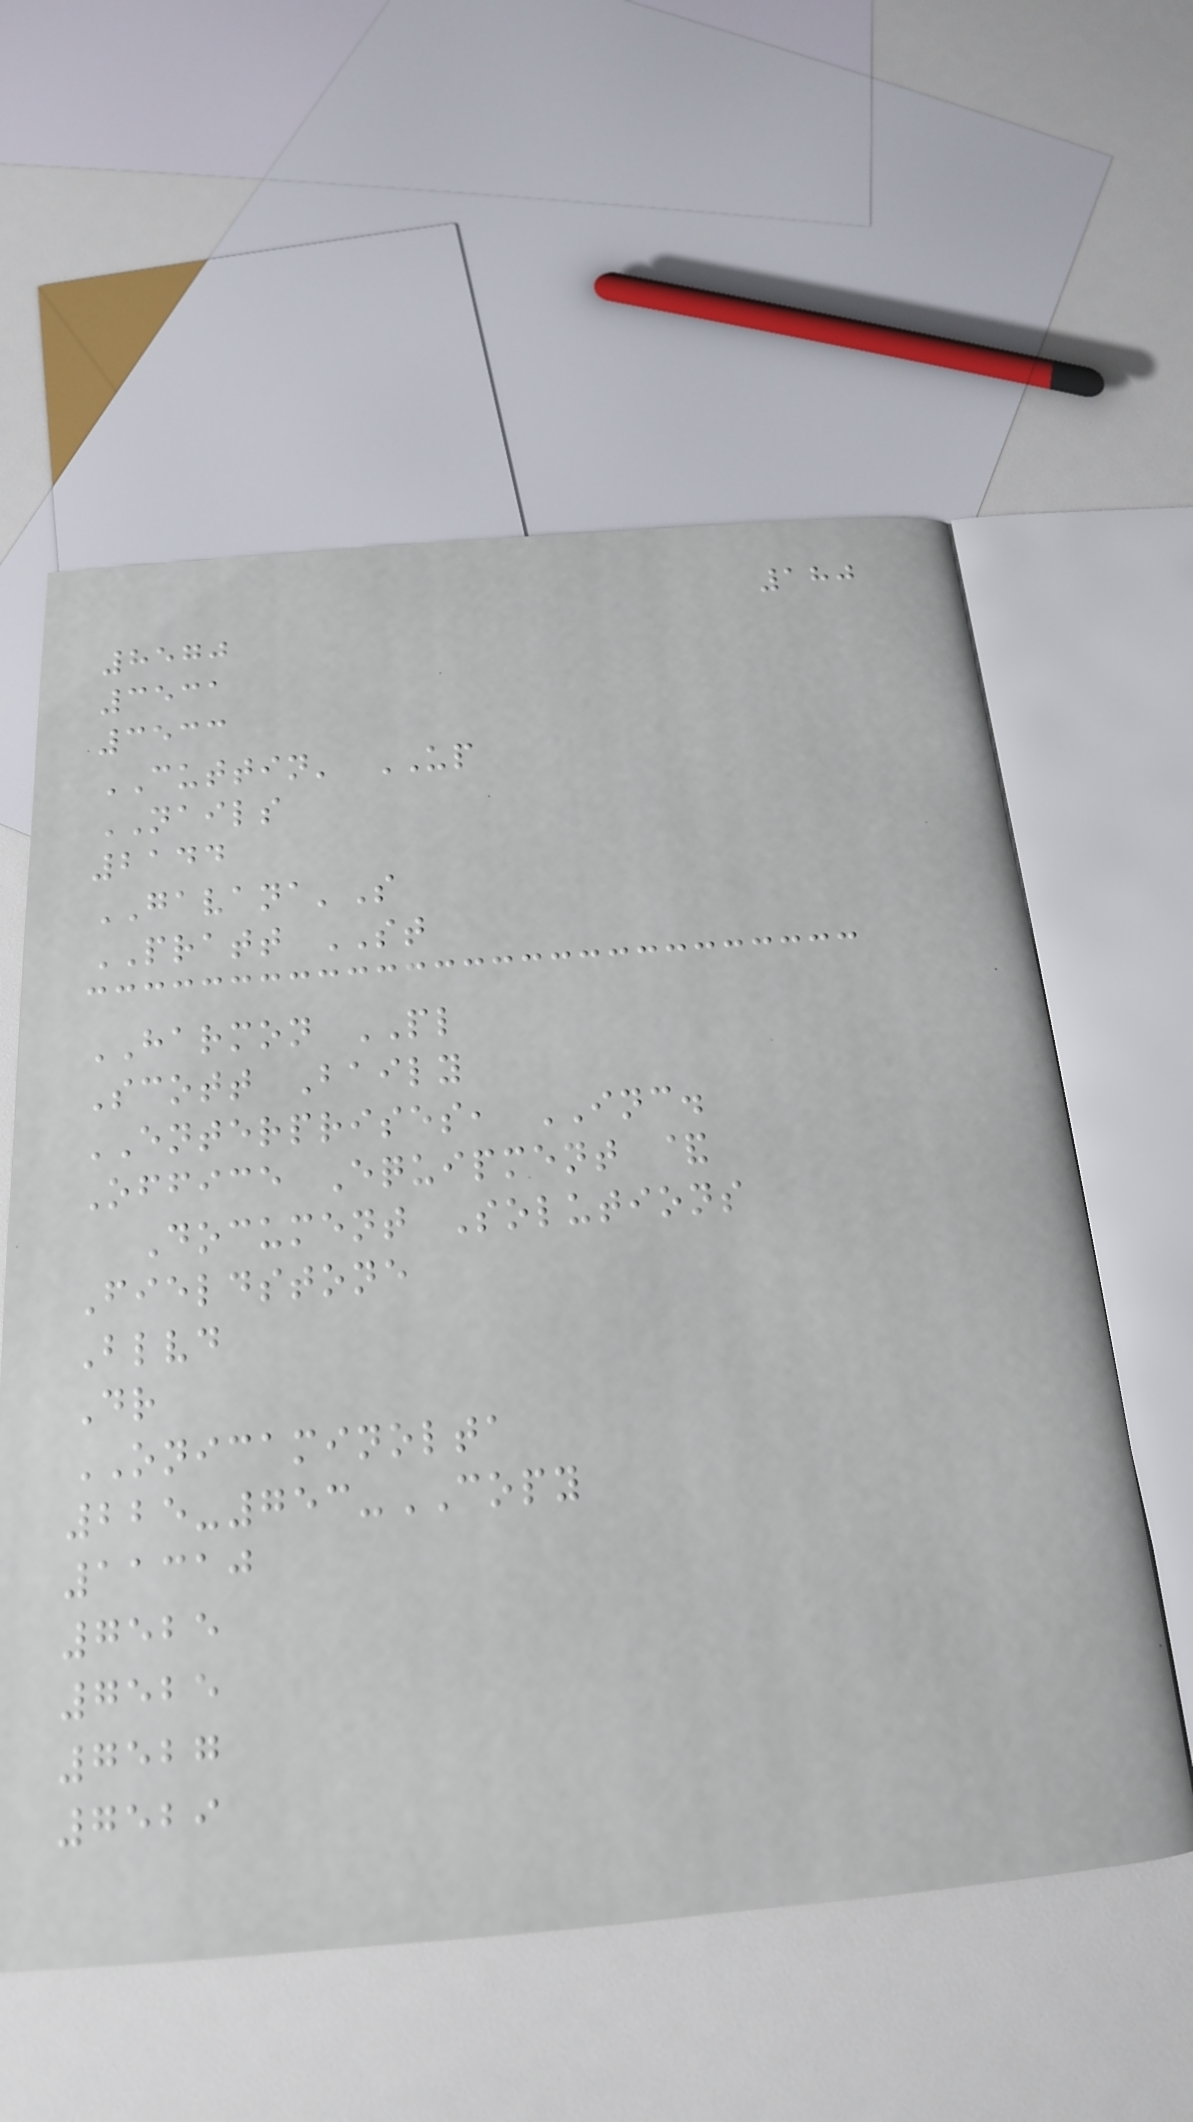180
8570
3531
3533
CUTTIN' UP
NAILS
2144
GAVANA'S
PRATT ST
HARMON PL
Scott Baily
ENTERPRISES, INC.
Office Equipment &
Document Solutions
Fieldstone
Blvd
Dr
ONICAMINOLTA
225-753-COPY
11310
7525
7525
7527
7529
